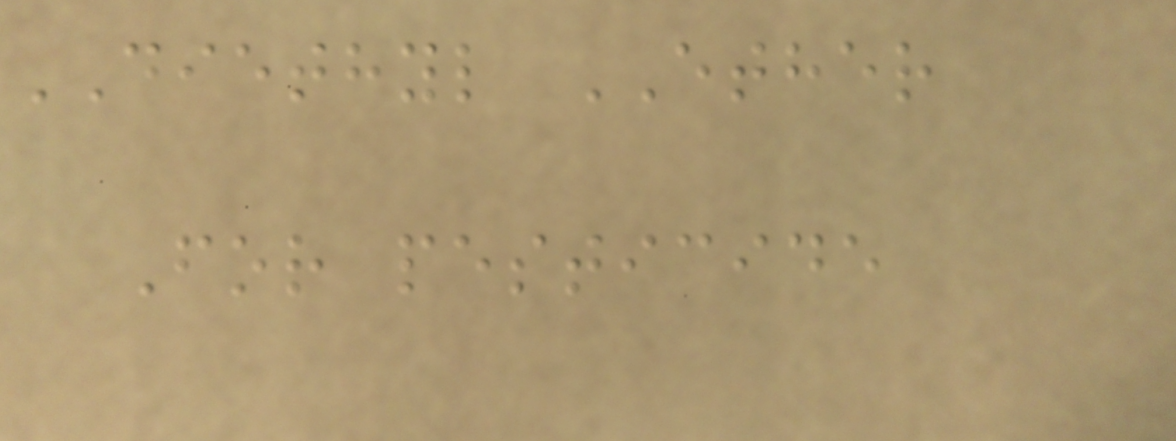DIETHYL ETHER
For pesticide
